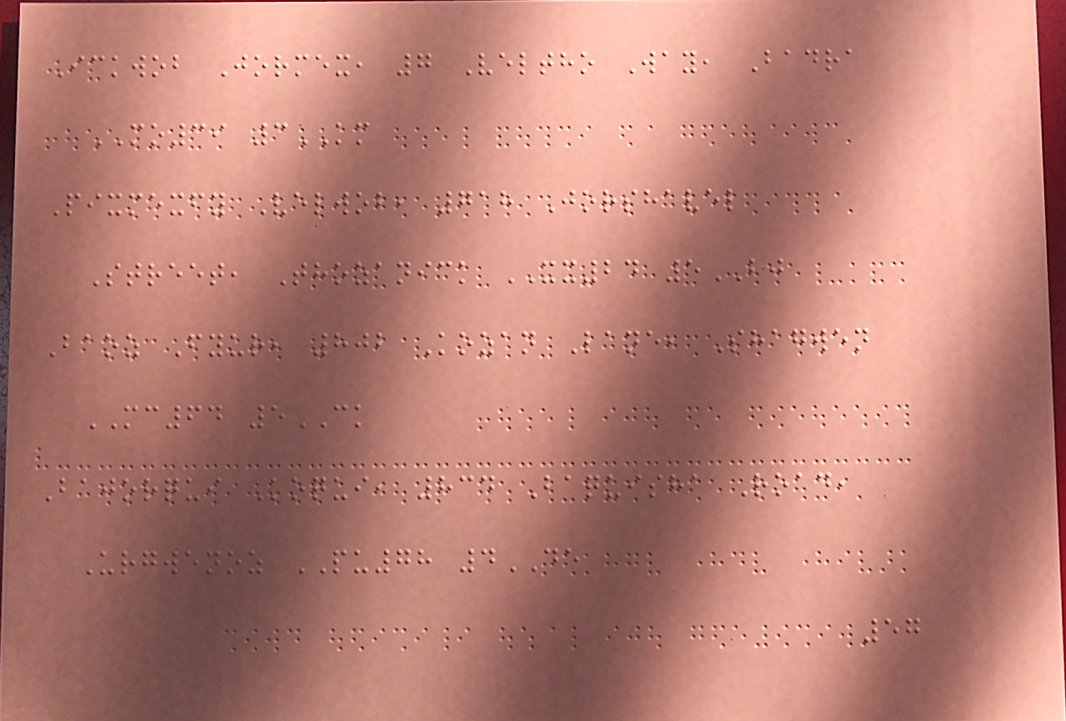Ickwob Jormex, 7 Veltho Way, Badra
MO39 3KM
Pixmexfy Velwob, 718 Jorshavel
Street, Thozanick XX24 5BJ
Baoz Fyur, 802 Kozan Lane, Shagwen
MC64 5CK
Bajorqui Koqui, 834 Baquisha Road,
Urgwenoz PU78 4DE
57
